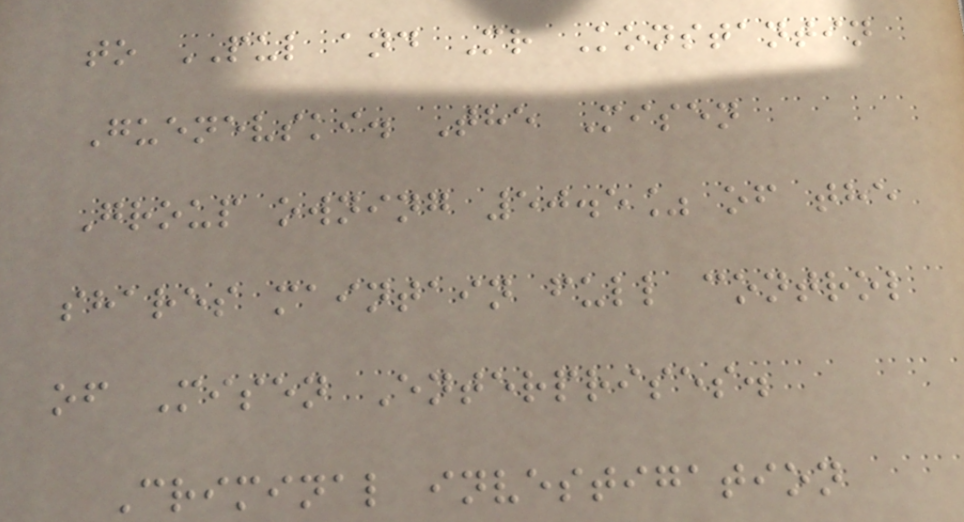to PUL and Mr Konstantin
Guenevski. The Misen
Group owning 50.5% of the
shares maintain full control
of Misen Enterprises.
Criminal investigation
